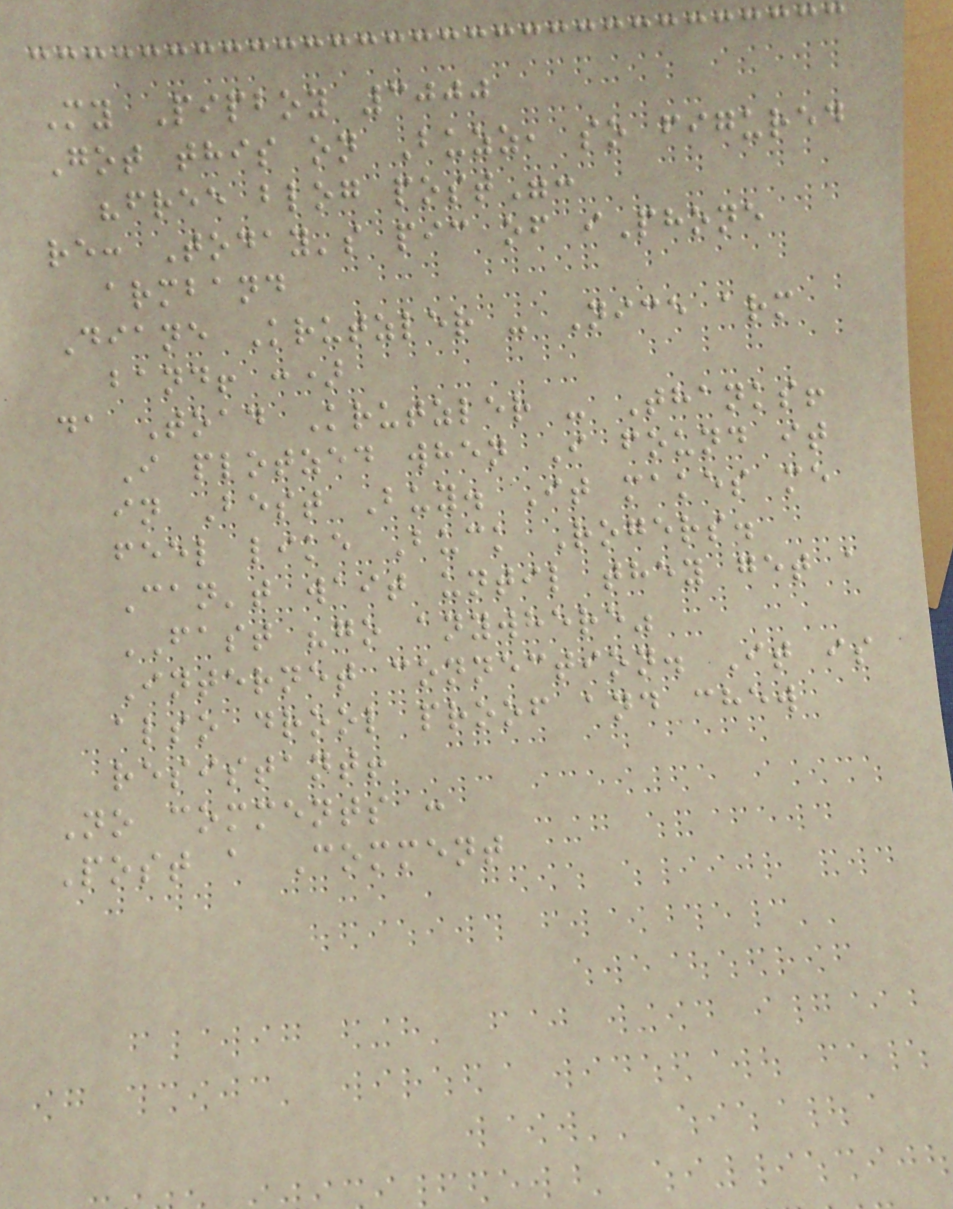My Pipboy 3000
Got this on Buzz, so figured
"free blog post":
re: Today's pic of iPhone
armband
Diane Krutzler - Nice arm
band! :)
da Toad Krutzler - Thanks!
I plotzed when I found it
in Best Buy. It makes me
feel like Buck Rogers.
Can't wait until they get a
FAST "go anywhere"
Internet connection. It is
also drool proof and chew
resistant!
No comments :
Post a Comment
